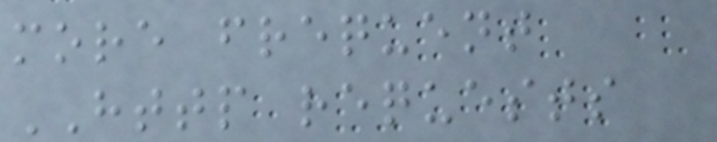more frequent
HTTP requests
